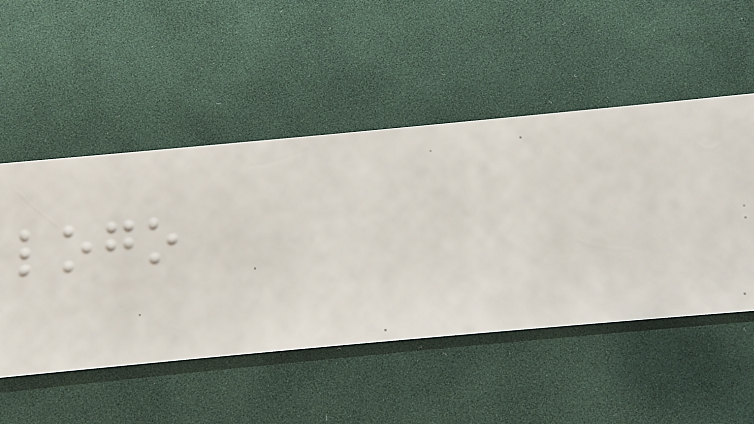logo
